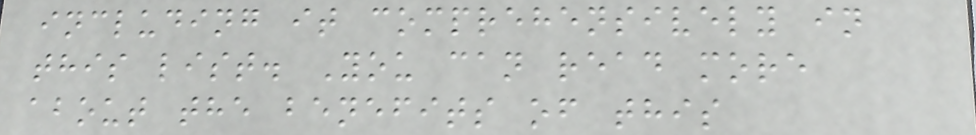including it comprehensively in
this list. You can read more
about the benefits of this
